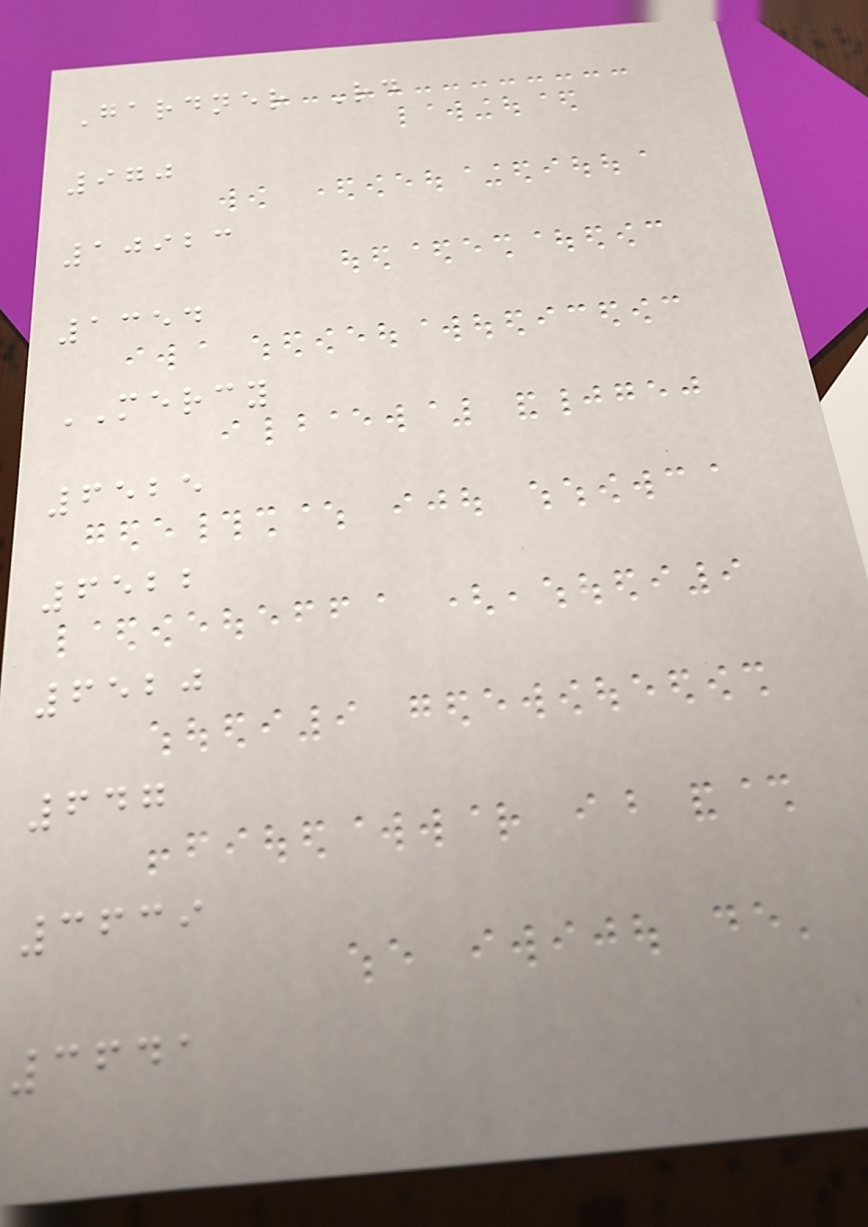Gardner Rd
970
10923
1354
MERCY
6525
6522
6520
647
3639
3641
